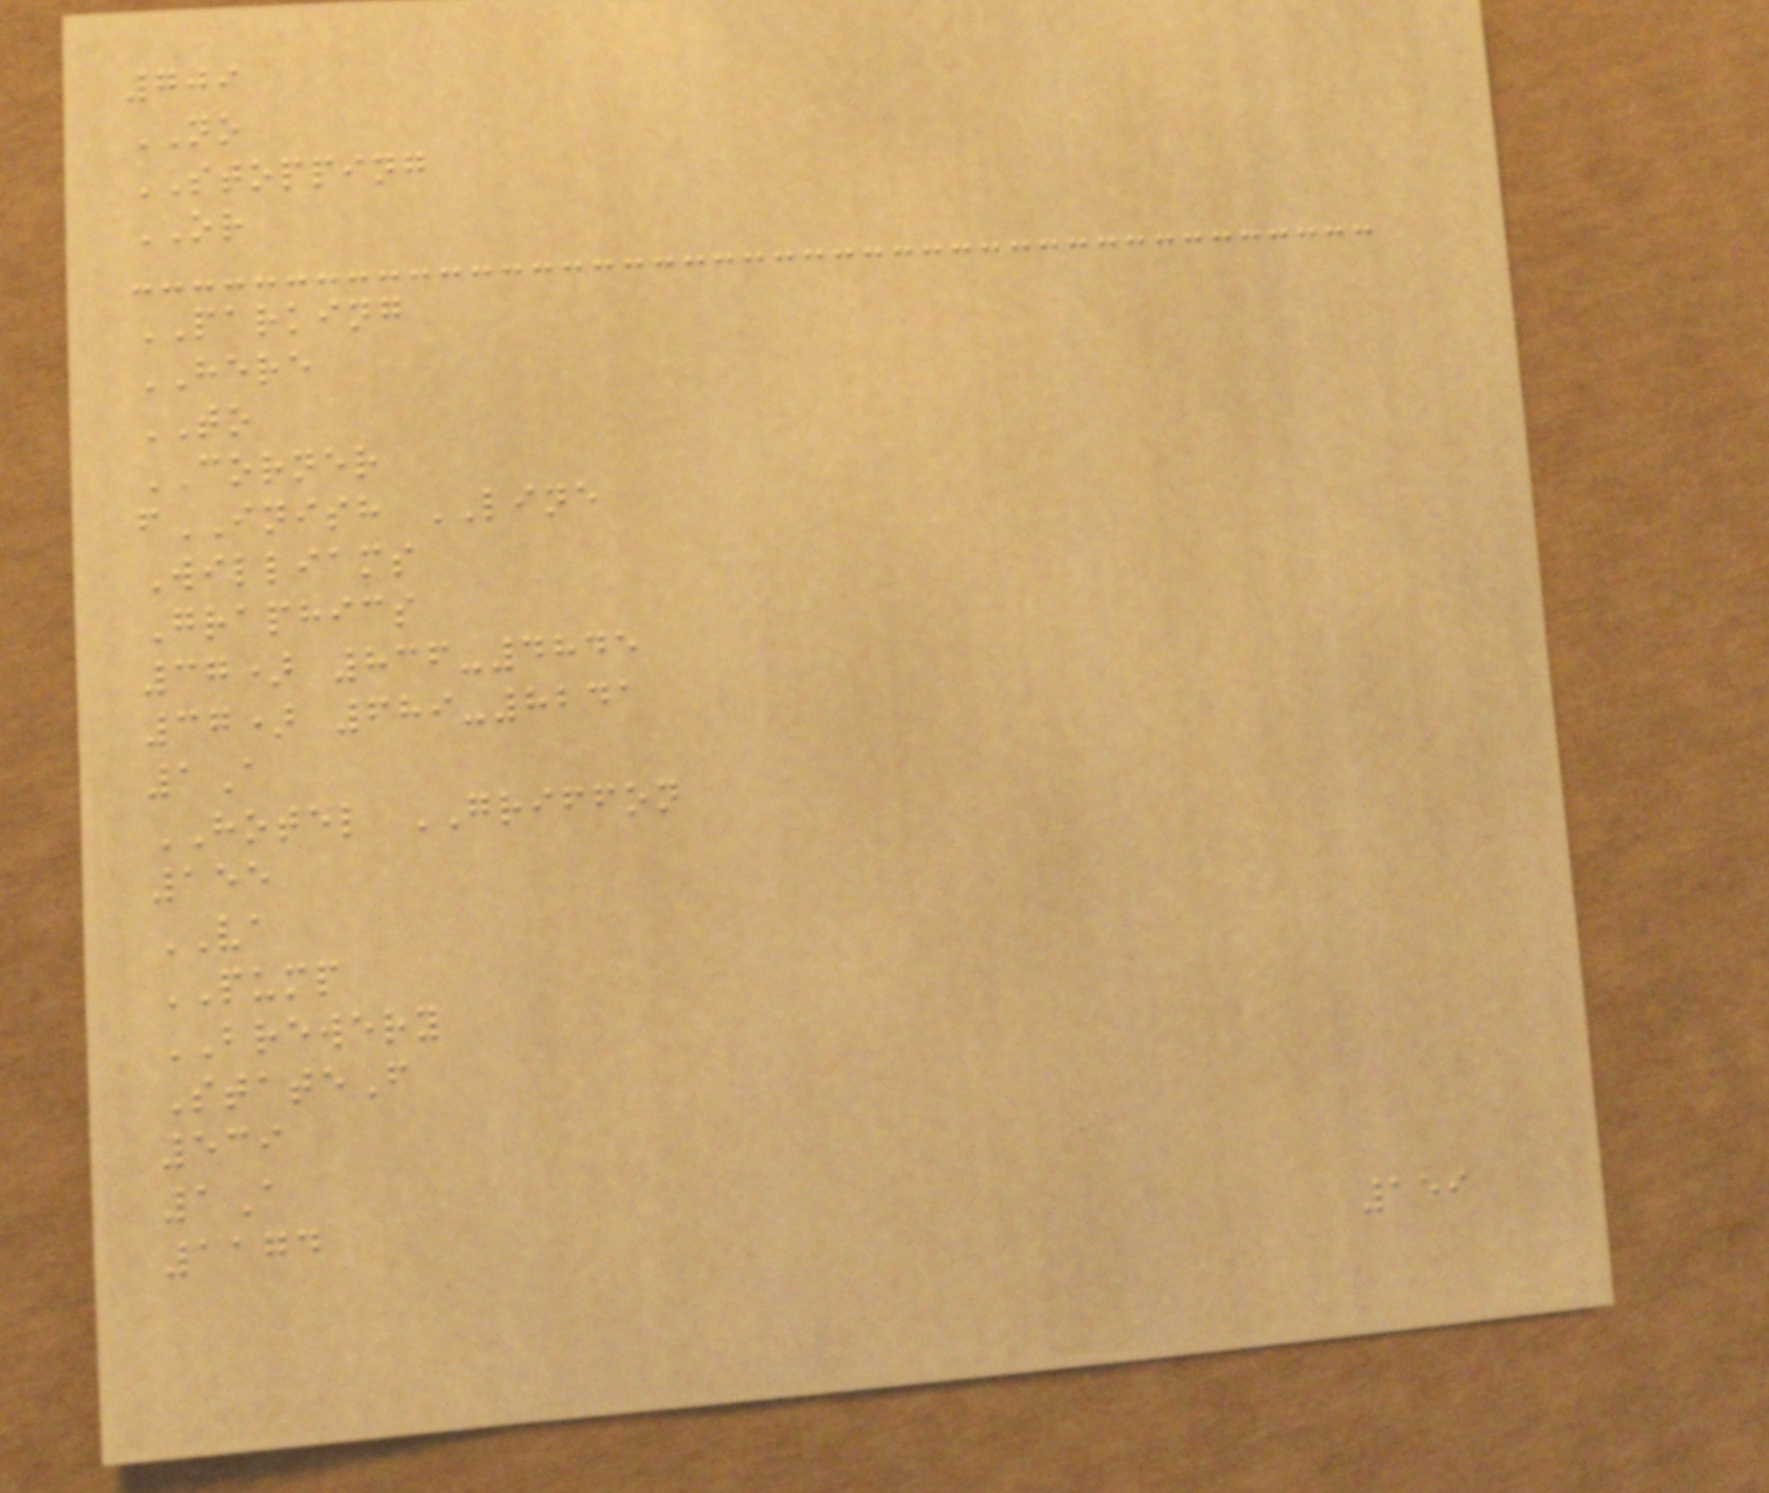709
NO
STOPPING
OR
PARKING
HERE
TO
CORNER
fINISH LINE
Williams
Graphics
37) 836-4845
37) 689-8241
1A
HOTEL GRIFFON
155
VA
PUMP
BREWERY
StateF
539
1A
1174
159
